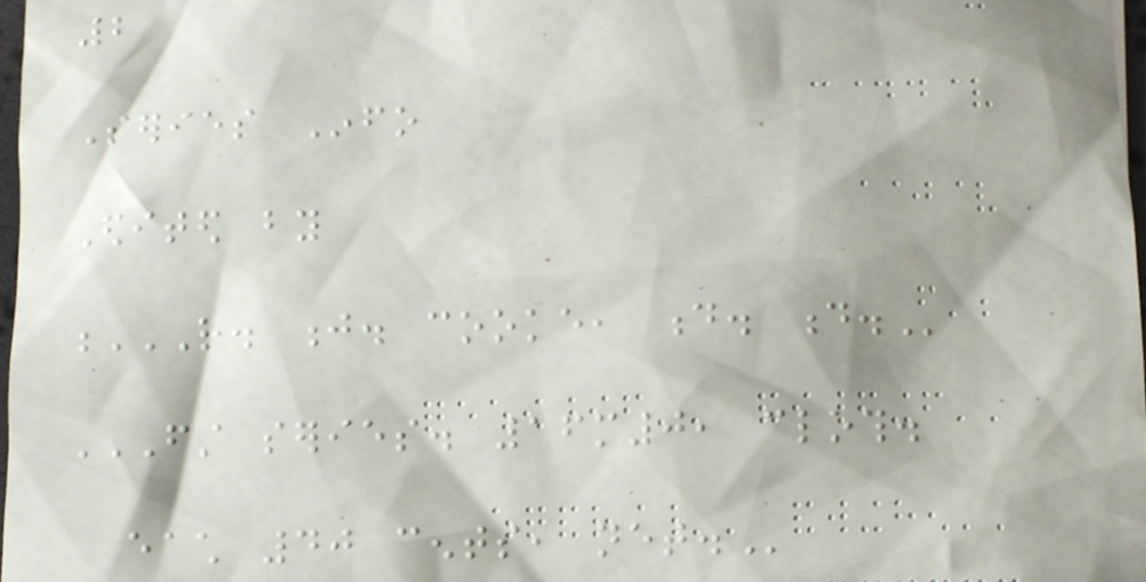2
Series Info
Edited by
R. J. COOKE, D. D.
FIRST SERIES. 16M0, CLOTH.
EACH 40 CENTS, NET.
